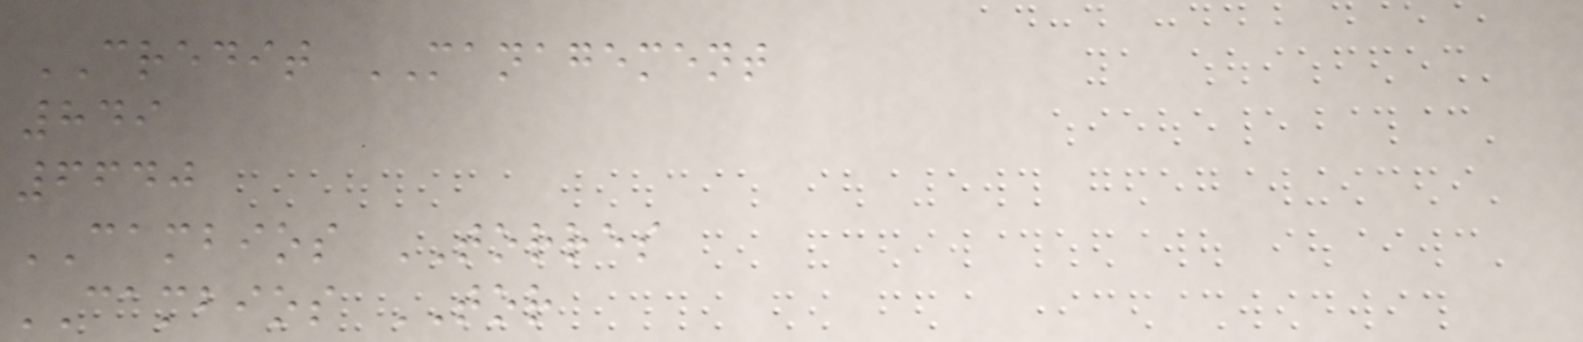CREDIT MANAGEMENT
849
6640
CAMBIOS TORRES
CAMBIOS TOR
